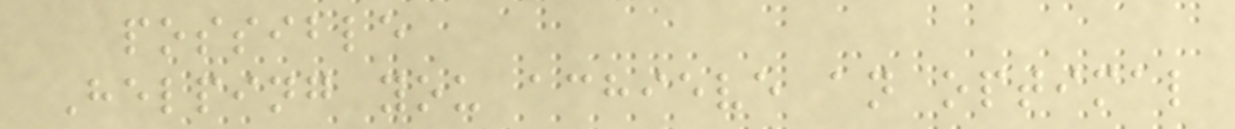possible
Helping you achieve an optimal
